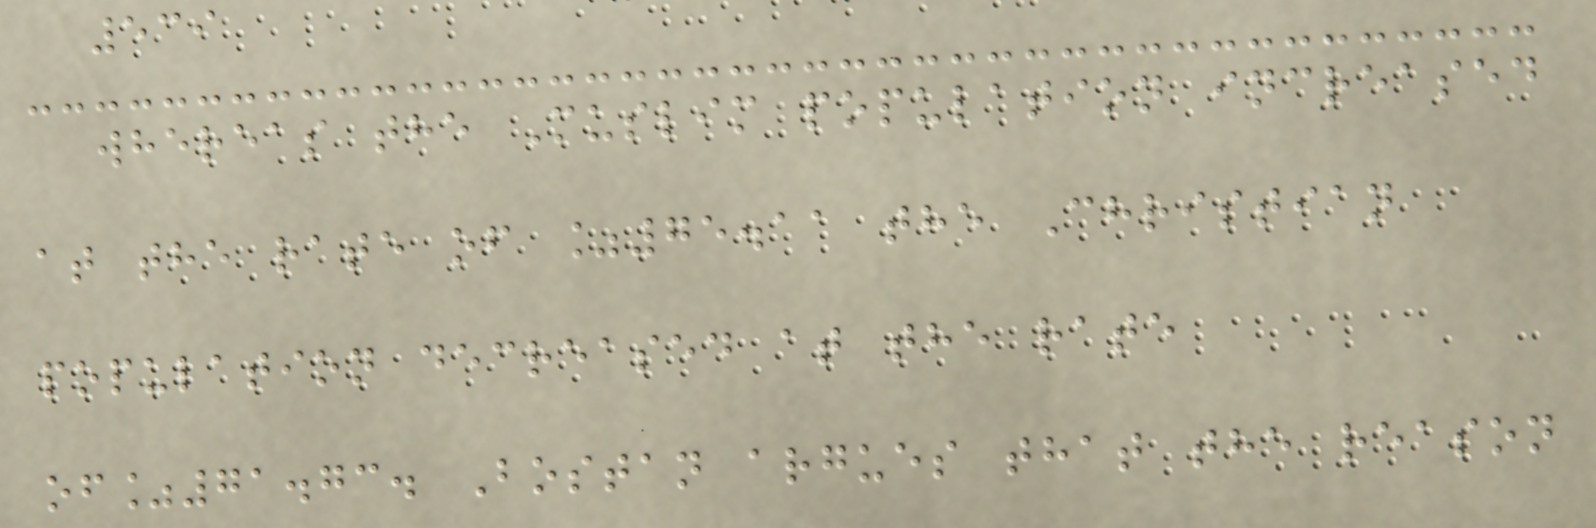539
whereas the Muslim population increased
at the rate of %75.11 the Christian
population decreased at the rate
of%71.73. Bostan argues that the reason
